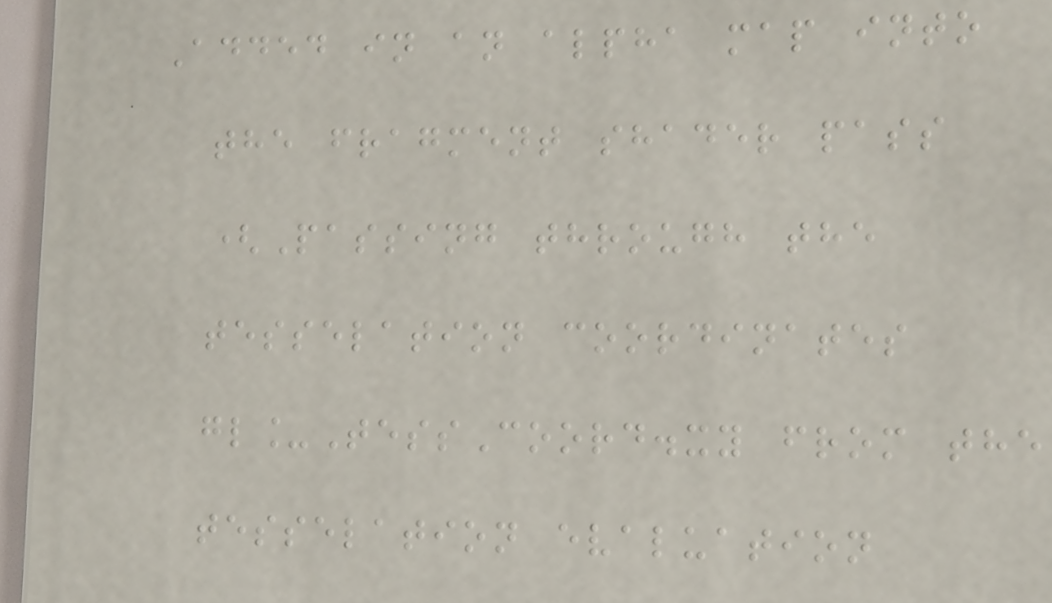Added in an alpha map into
the fragment shader pass
(Passing through the
tesselation coordinates
gl_TessCoord.xy from the
tesselation evaluation
